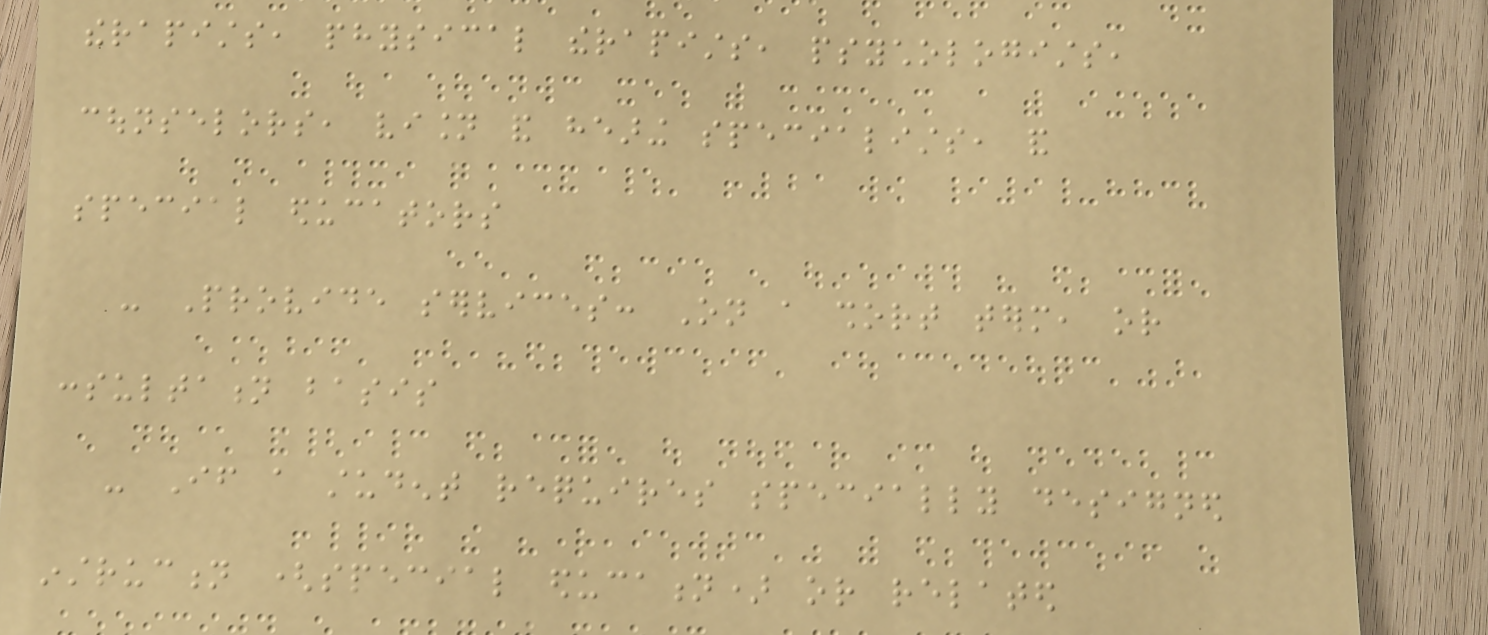therapists, physical therapists, psychologists,
counselors, vision and hearing specialists, and
special educators
- Provide services: On a short term, or
consultation basis
- If a student requires specially designed
instruction (special education) or related
